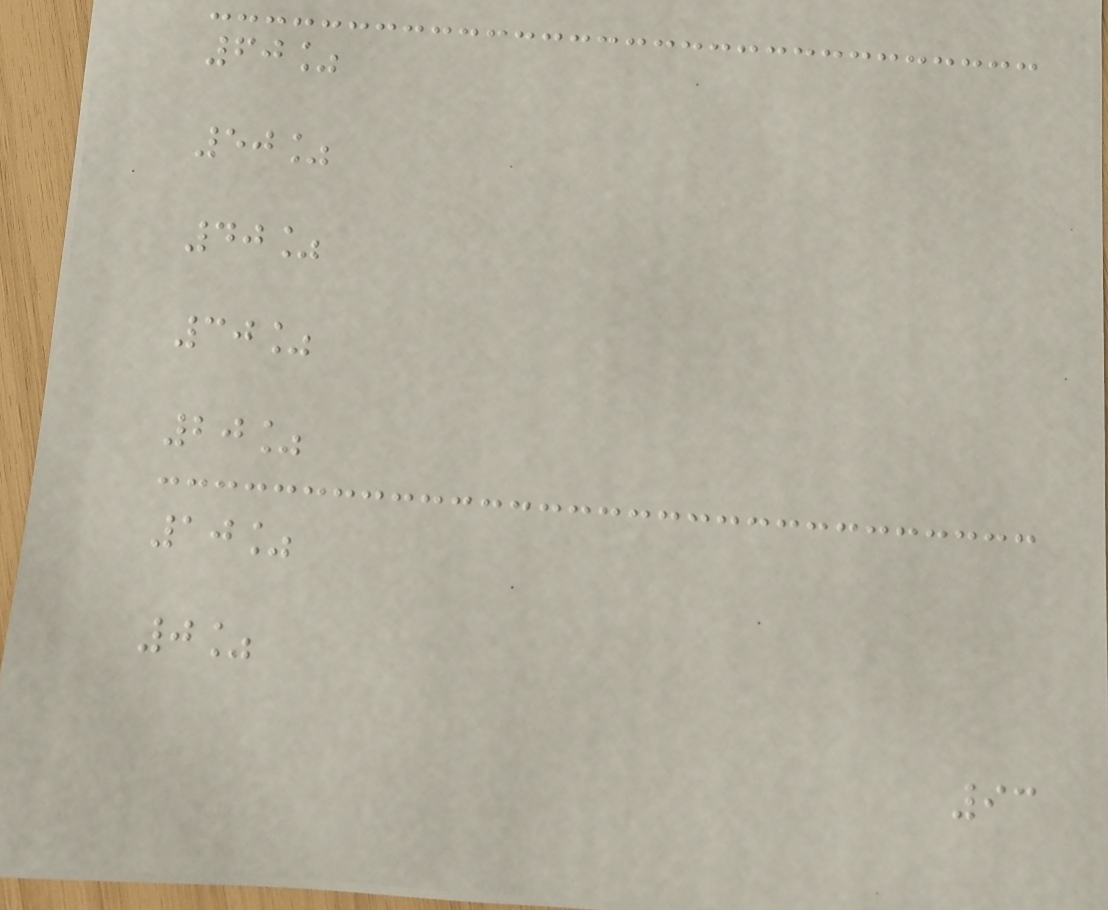60%
50%
40%
30%
20%
10%
0%
93
